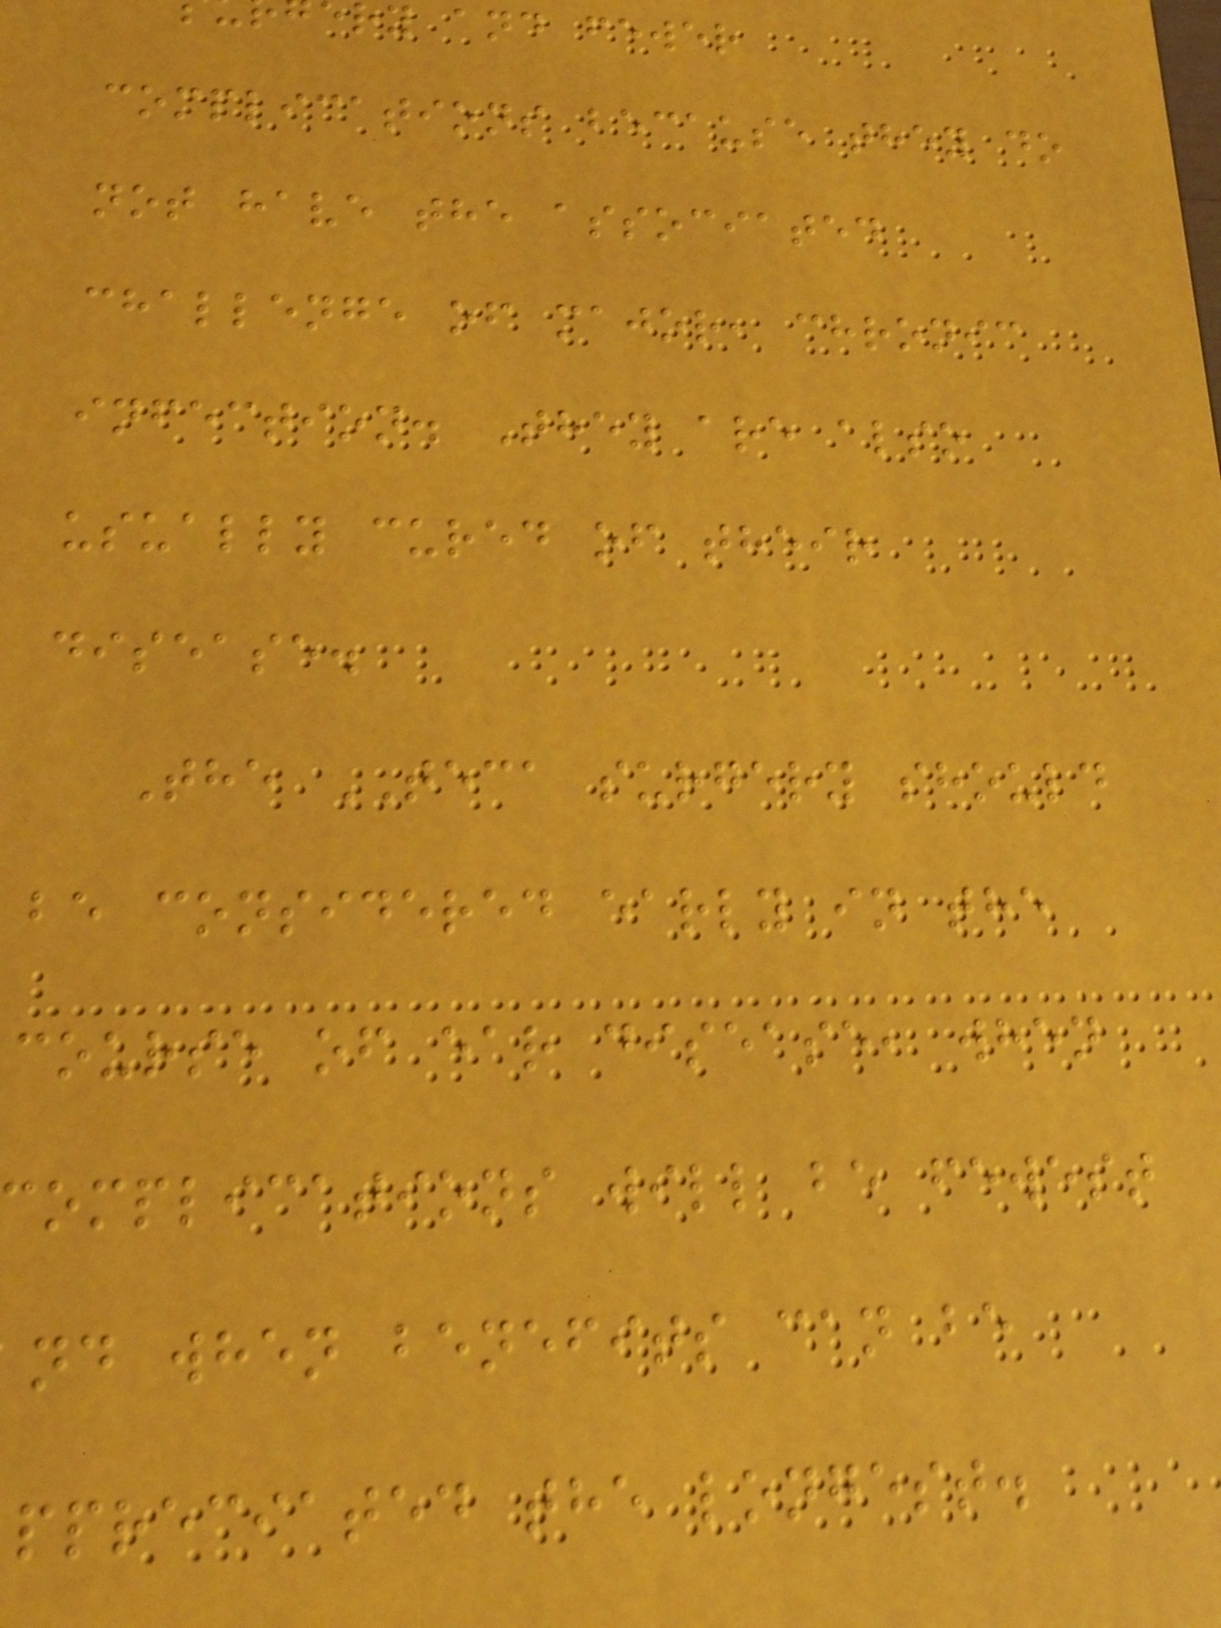ry and fewer
complications because they do
not have the associated
challenge of major, chronic
infection. They are also
usually cured of their
disease.
The TECA surgery should
be considered early in the
course of ear disease, when
omplications will be fewest
nd when benefits can be
ppreciated the longest.
